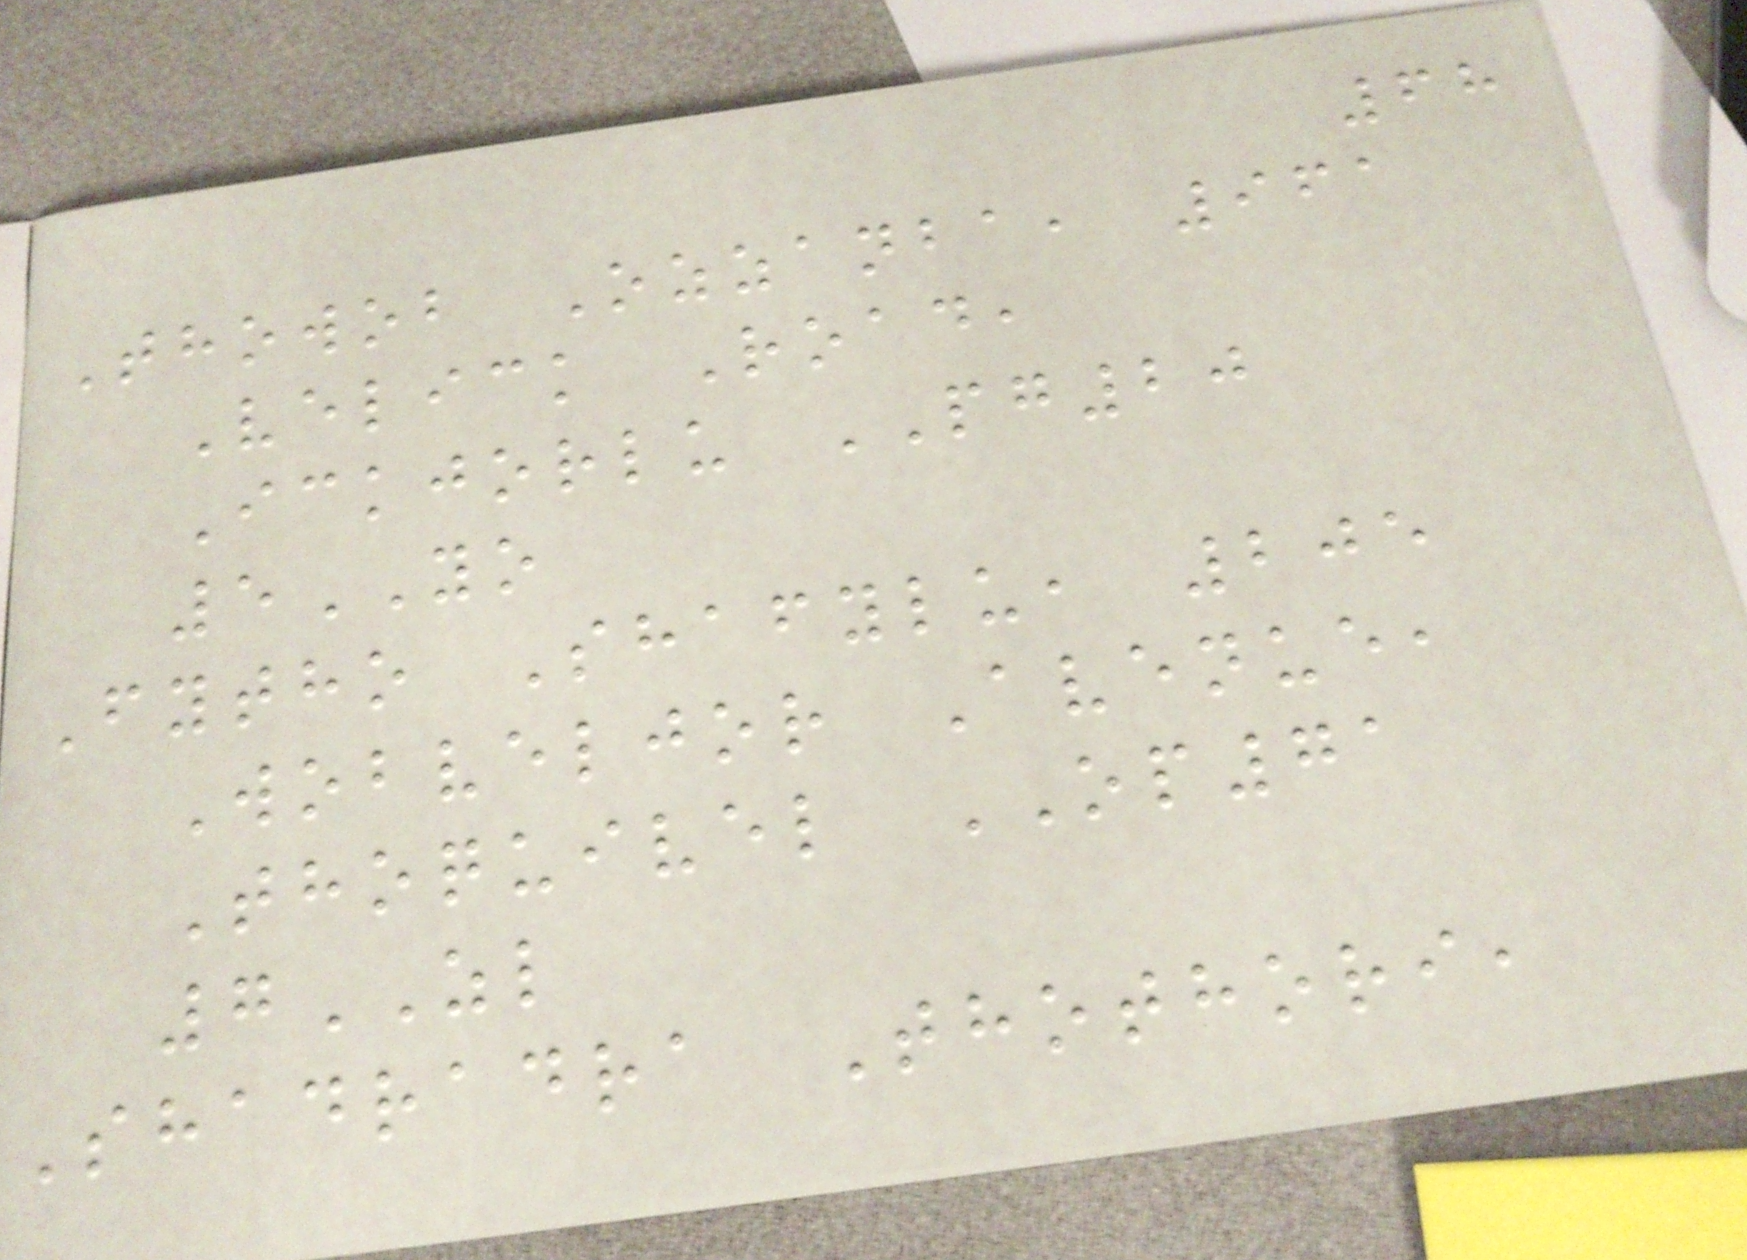68
Thowob Ozzanba, 961
Velick Road,
Ickjorlu PG20
5YO
Fytho Shafylu, 205
Wobveljor Avenue,
Thoquivel OP71
7ZL
Shadradra Thothori,
